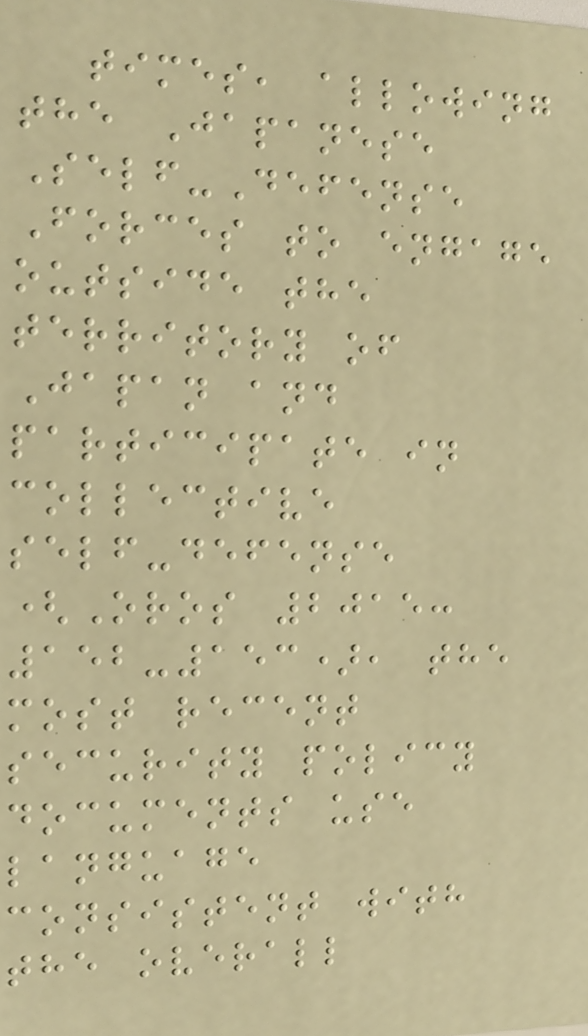times, allowing
the Japanese
Self-Defense
Forces to engage
outside the
territory of
Japan and
participate in
collective
self-defense
(Oros 2015:
152-153), the
most recent
security policy
documents use
language
consistent with
the overall
